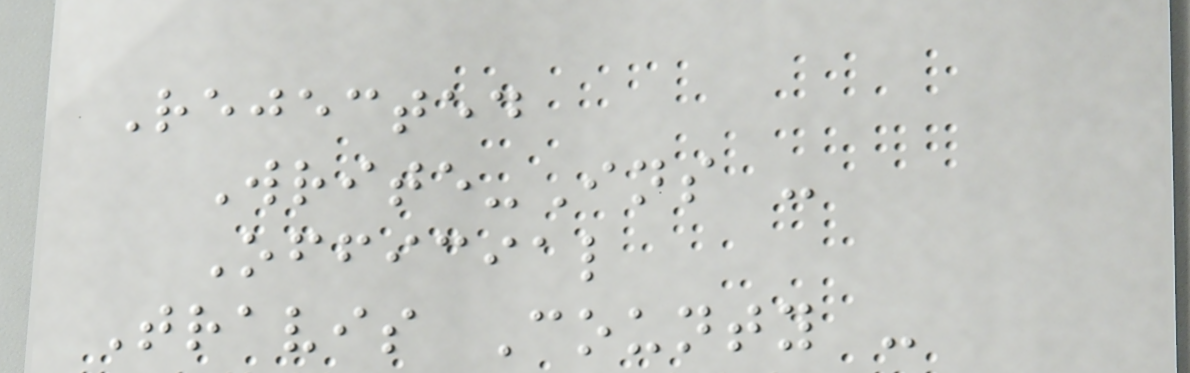Rejected
Write-Ins -
Official
Travis County -
